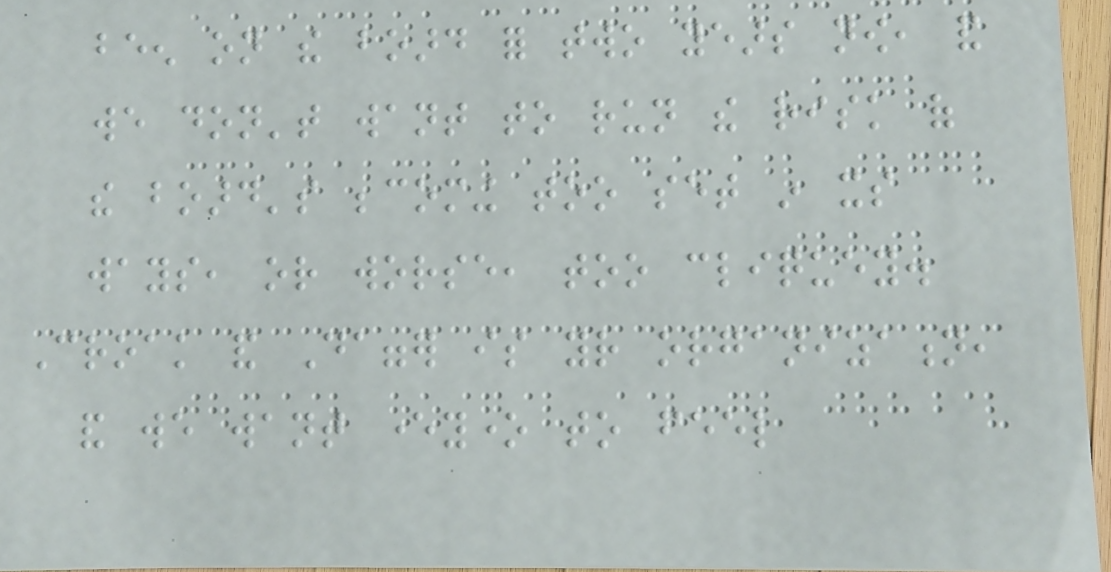been on the board for two years now, and
we don't want to run the risk of
the board's becoming too set in its
ways, or worse, too cliquey.
Croak and Dagger is your organization,
and we want everyone to feel
